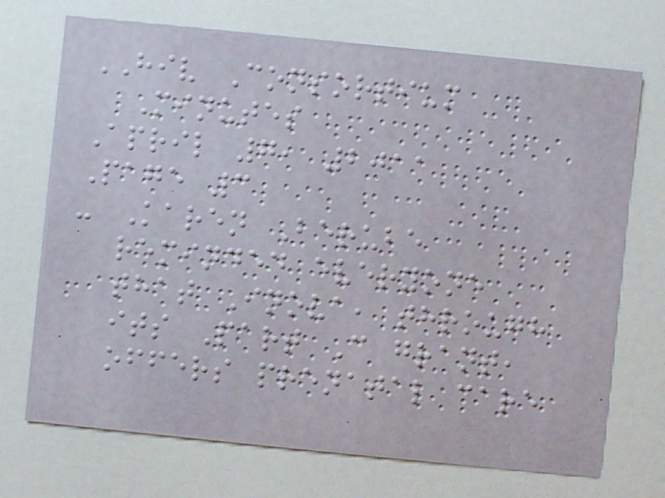HIV Consortium
Minutes
April 7, 2011
Page 3
- Karen Berube
reminded everyone
that Inova, through
its Part C grant,
offers prenatal care
